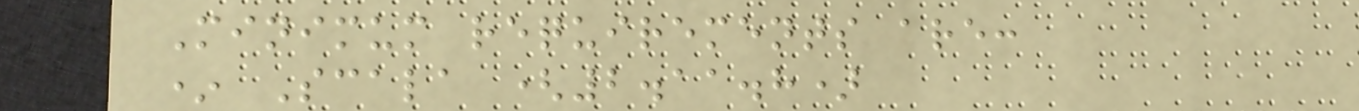Minimum requirements are:
* Scala (2.11.8)
